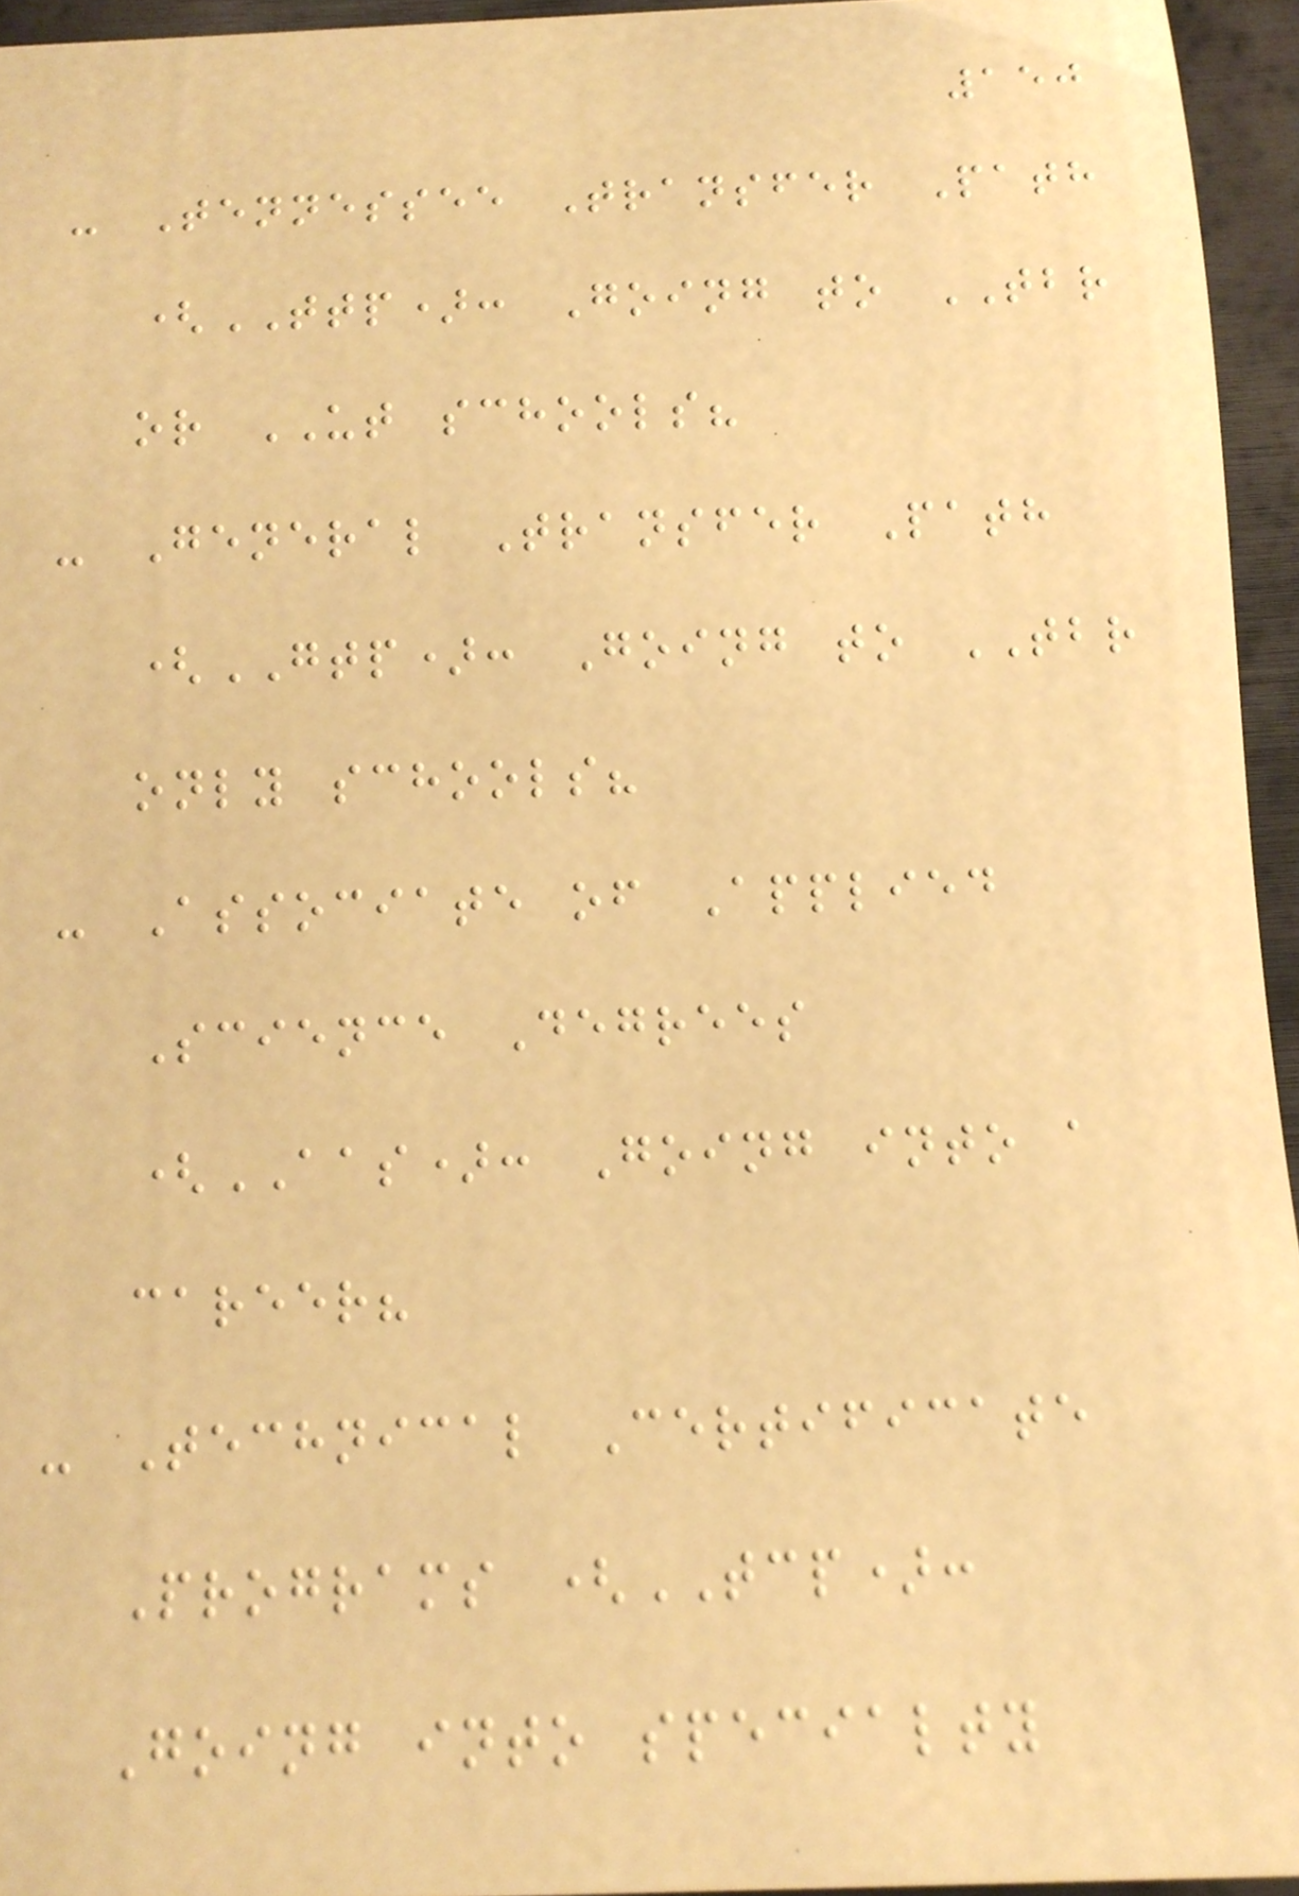150
- Tennessee Transfer Path
(TTP): Going to TBR
or UT schools?
- General Transfer Path
(GTP): Going to TBR
only schools?
- Associate of Applied
Science Degrees
(AAS): Going into a
career?
- Technical Certificate
Programs (TCP):
Going into specialty
